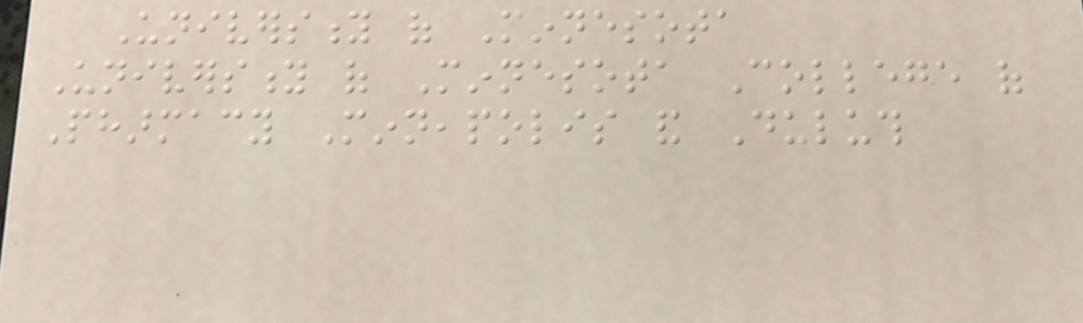University of Minnesota
University of Minnesota College of
Pharmacy Minneapolis and Duluth
